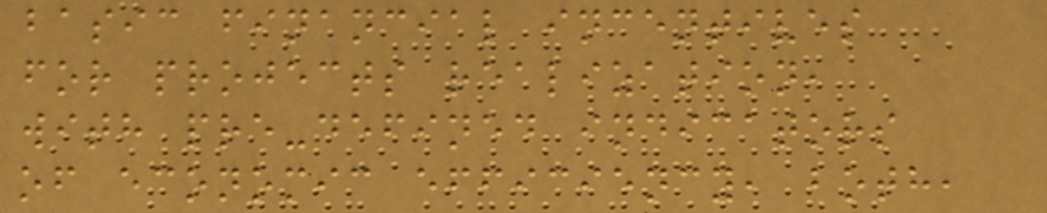basic financial incentives
for projects realization,
with pre-defined indicators
of economic efficiency, both,
